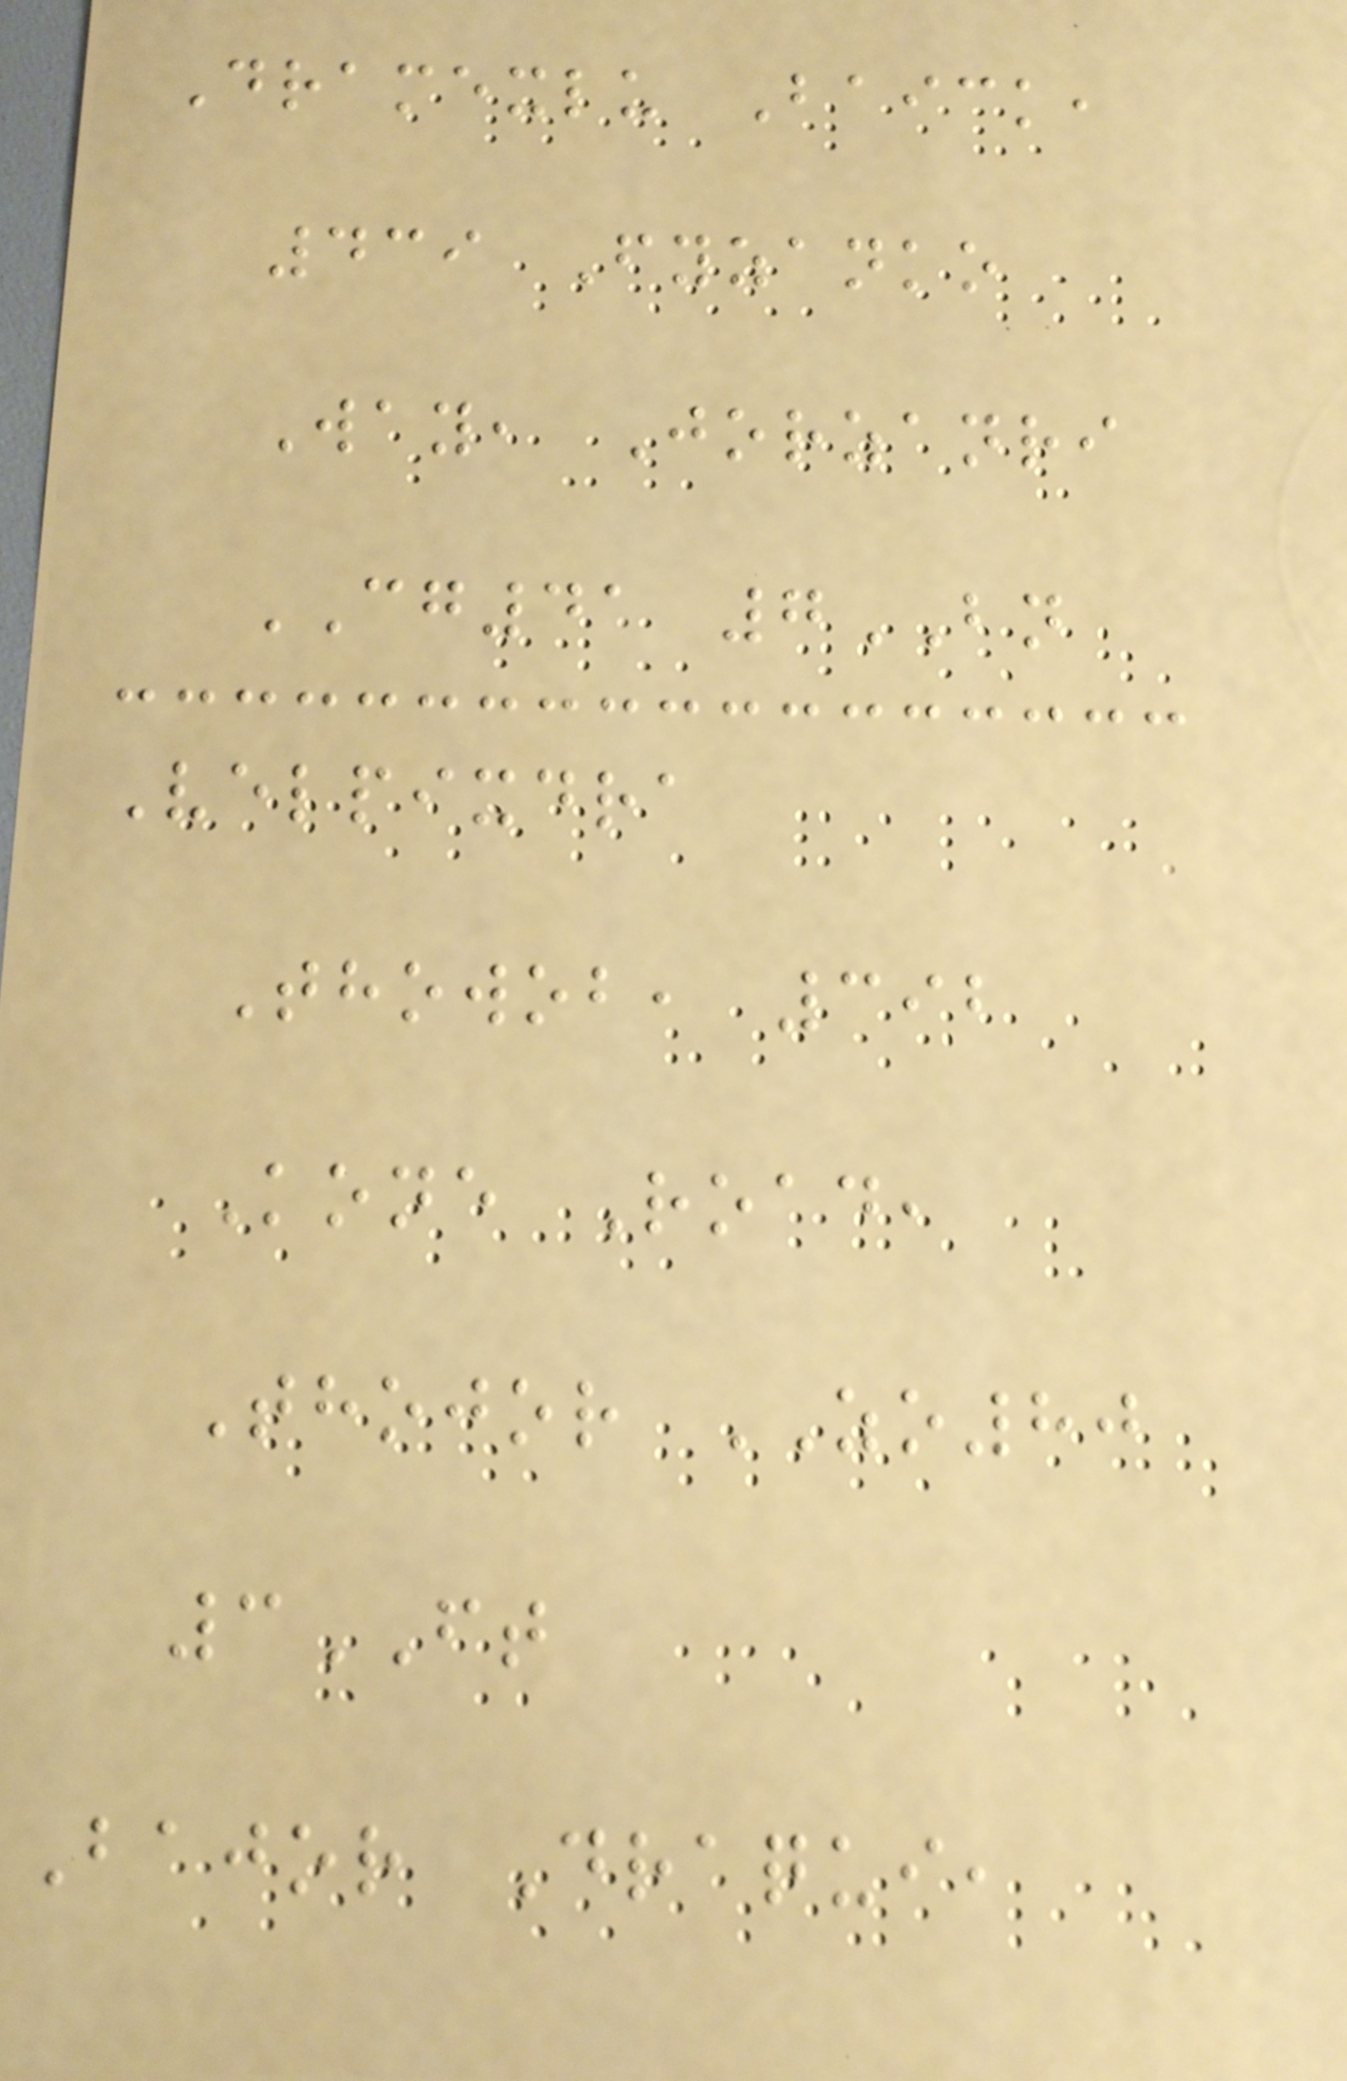Dramexlu Baick,
439 Fyzanko
Way, Jorzanri
CG41 7BN
Velpixdra
Thowob, 392
Kone Road,
Thojor ZO80
3FT
Bajor Draqui,
